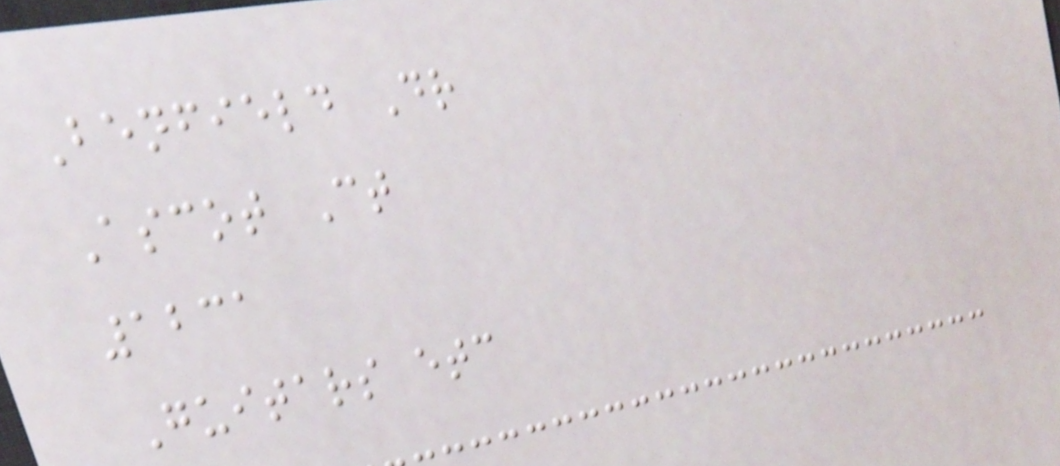Benfield Dr
Ascot Ct
1231
Guitars etc
